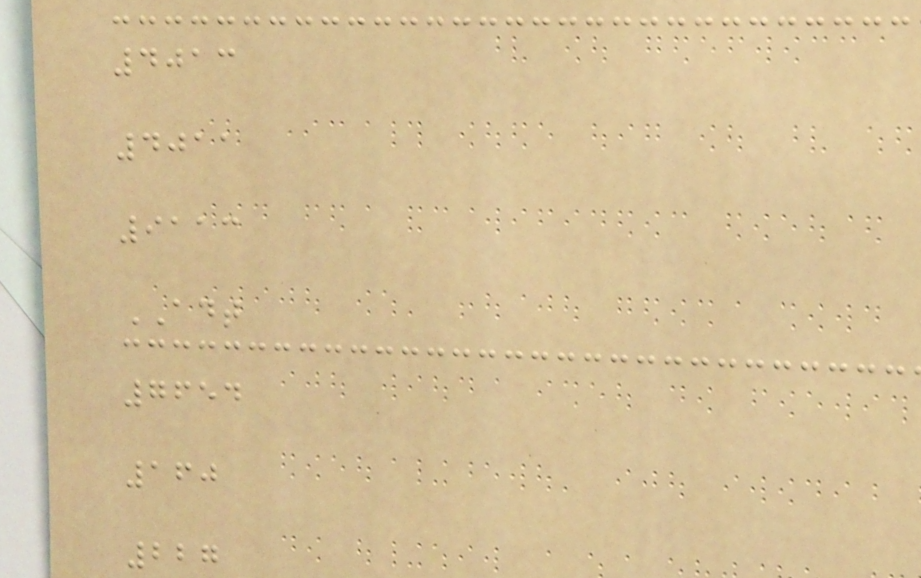4013
4011
9113
ADT
7654
160
227
